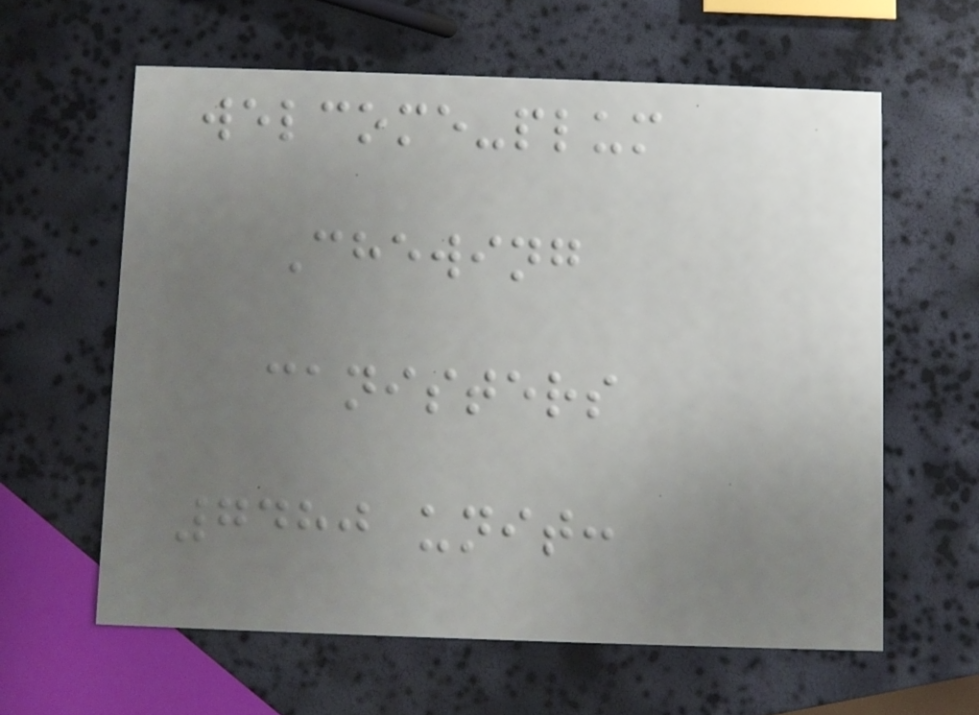welcome-plum
Chewing
canisters
7480 unit:
